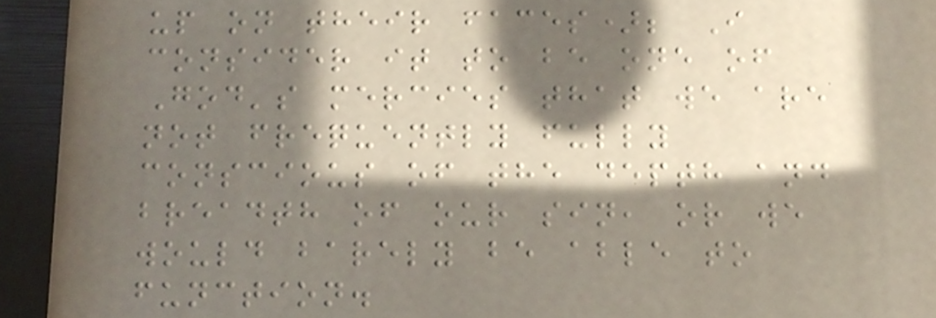up on their faces); I
consider it to be one of
God's mercies that we are
not frequently fully
conscious of the depth and
breadth of our sin, or we
would barely be able to
function.
